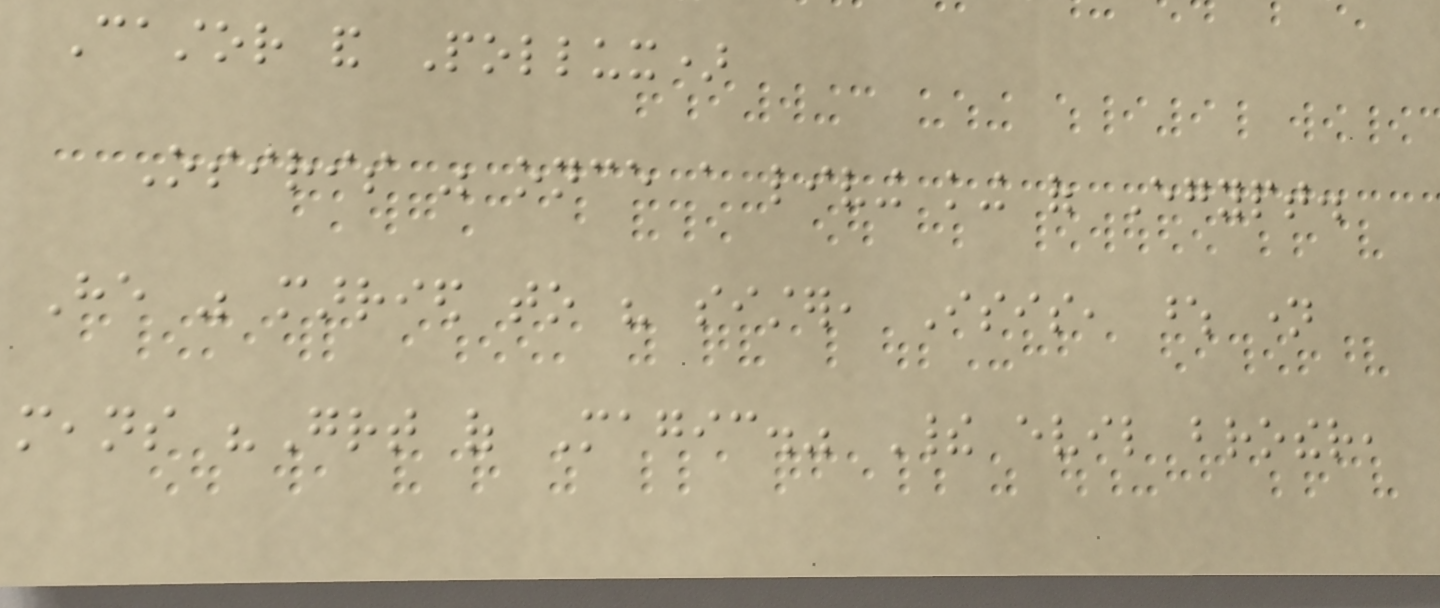Castor and Pollux)
Osiris was once a living king of Egypt.
He was married to his sister, Isis, whose name
means "Great of Magic." Their evil brother,
